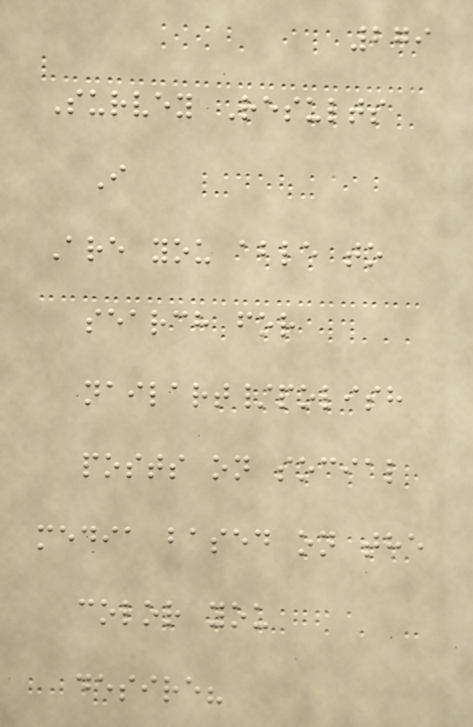279
Survey Results
I
Are you able to
search for
nailart/polish
posts on social
media based on the
color you
desire?
